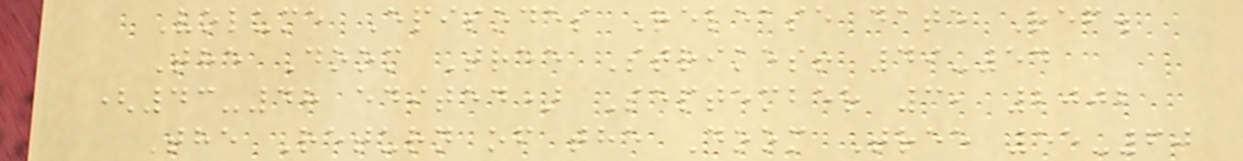Volume Episodes Release date Ref.
The Doom Tree Strikes! 49-54
(43-48 edited) September 3, 2002
The Return of the Doom Tree 55-60
